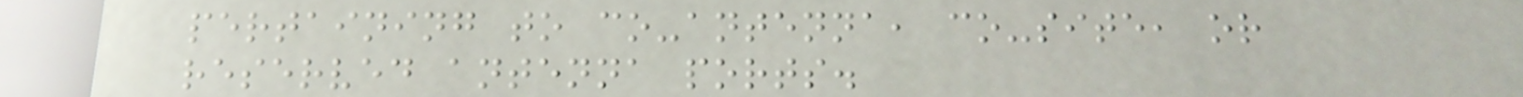pertaining to co-antenna, co-site, or
reserved antenna ports.
